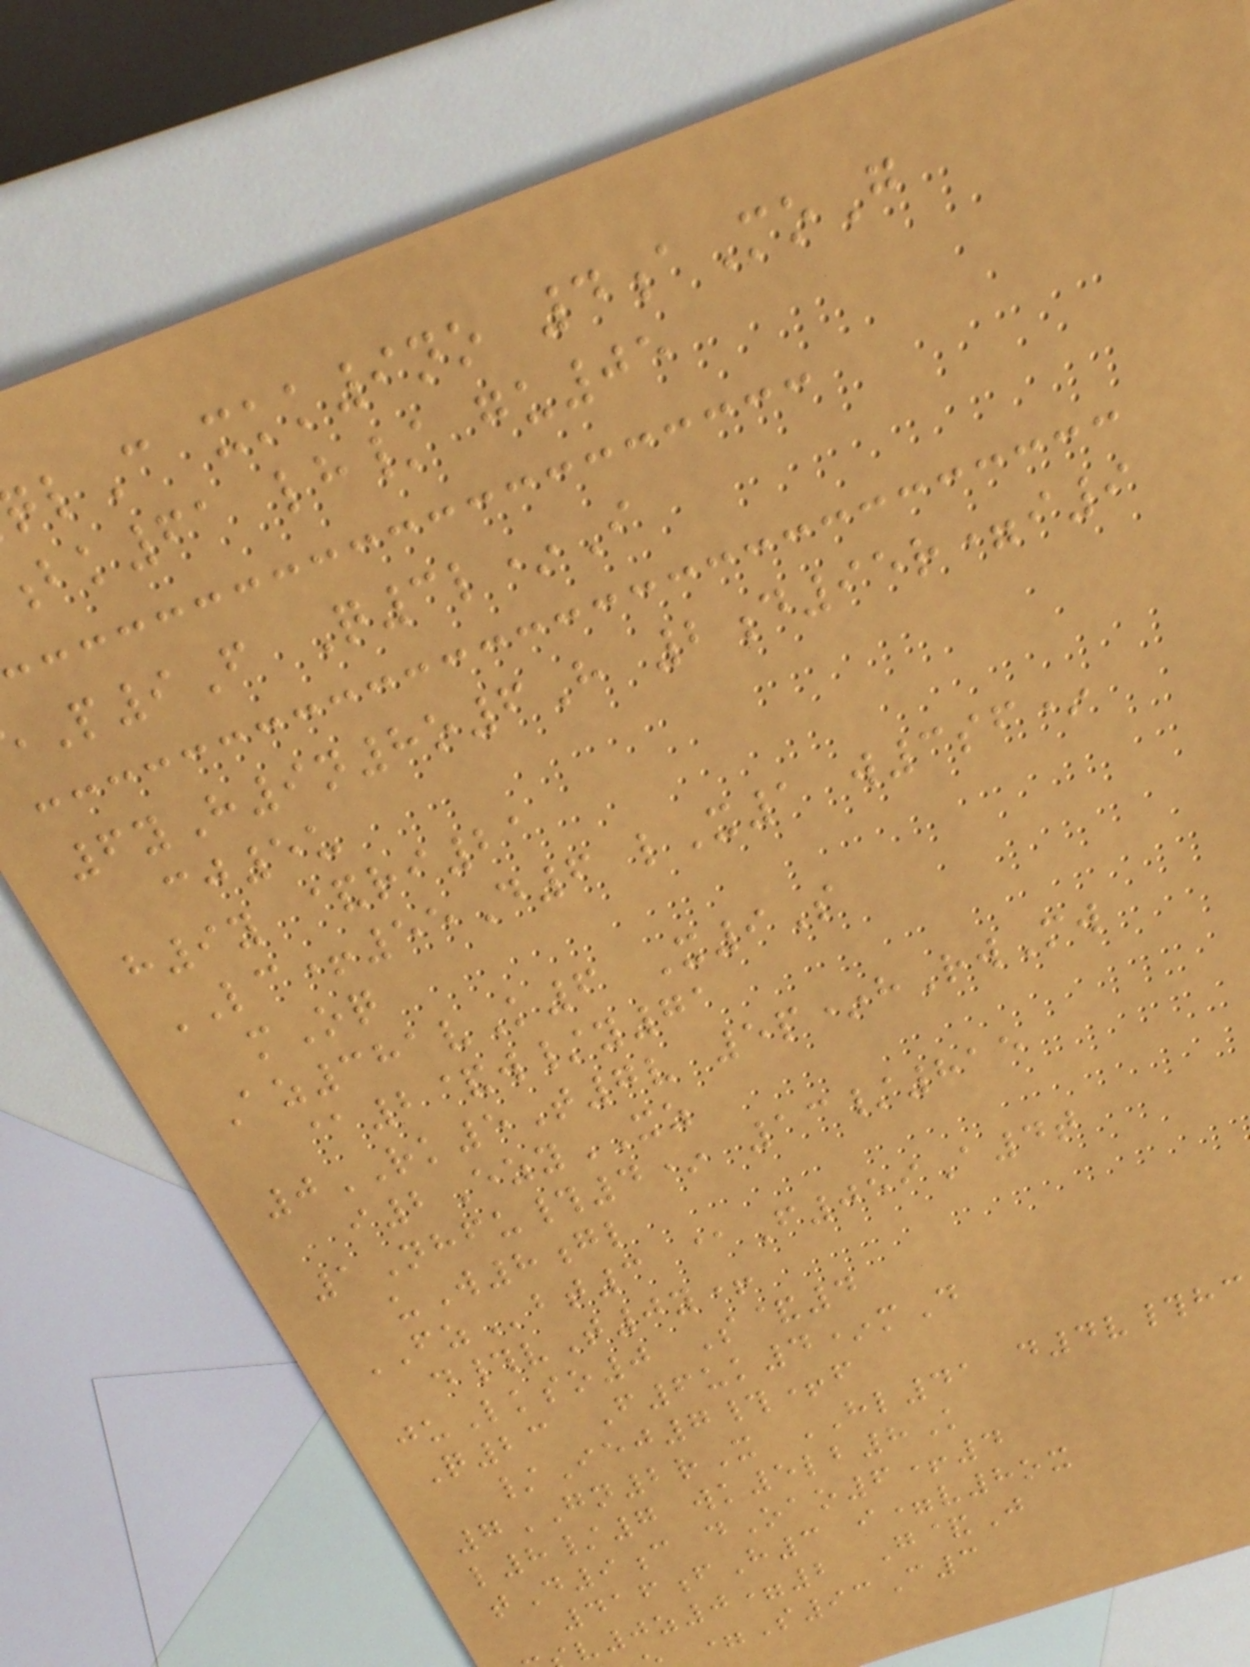lC xkk9no 4aMoG
bk61 lh/ gu05
P9F Q3l*I
6yH9n8o6H 2d95r=i9
cj5u
h9y &ri21
LC+55D6 lX1 w3sf*
mOq
Az381vK6 X9S
@2&w/y71
0RK5T7v 5p*hRwMw
i2EzyXZ
1Nhfu#4* 13/815
uW8gl
FZbt3 @F059A4t
d#vT0y+
juLkso0 S&4
Q23 F6uk4*mD
/Iej7#+f
7GN2rX HL41 d4v#hc
l8/7 wk5lb8K
tD9c dOao6+4
416fH3 i=v8ox
v0z0=2 G&J
=S93C3
